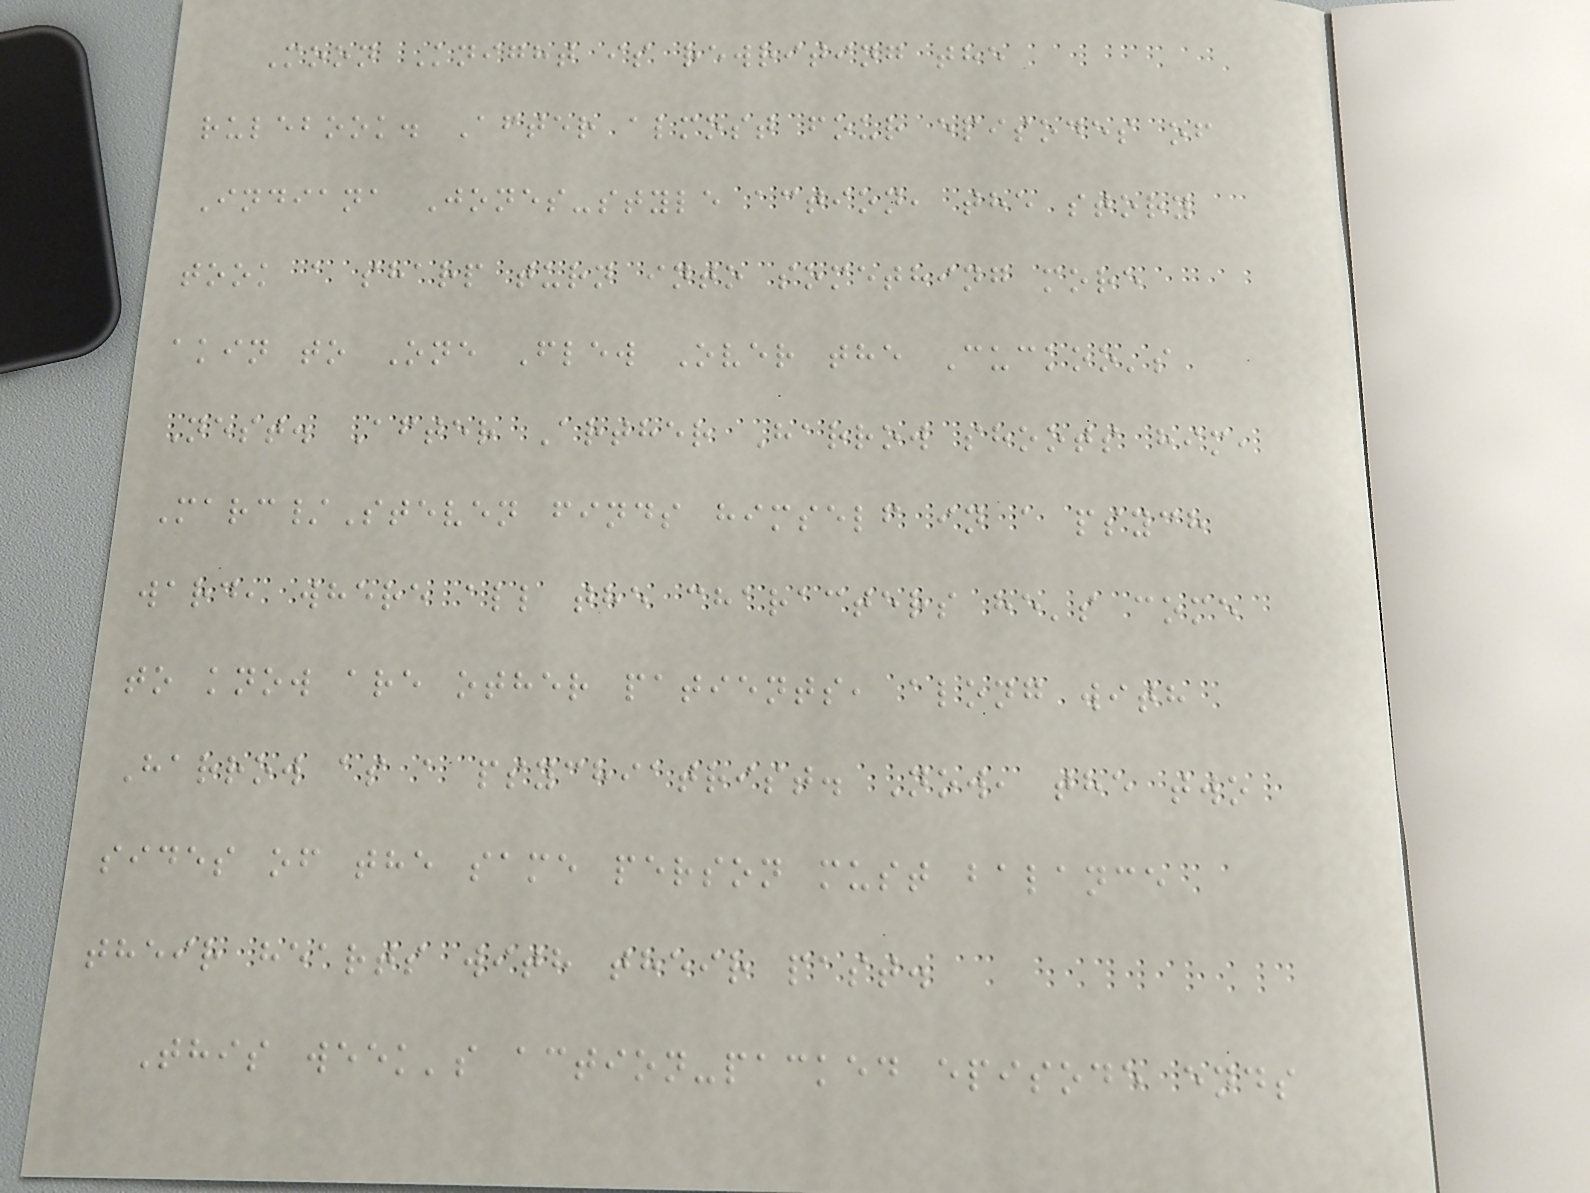Moon Knight is rewriting the
rulebook. After almost four episodes of
Indiana Jones-style action, the story
took a sharp turn into something more
akin to One Flew Over the Cuckoo's
Nest. After Arther Harrow shoots him,
Marc/Steven finds himself in a psych
ward, where all the characters he's come
to know are other patients, along with
Harrow as a psychiatrist. Now, the two
sides of the same person must balance
their hearts with their past.
This week's action-packed episode ends
